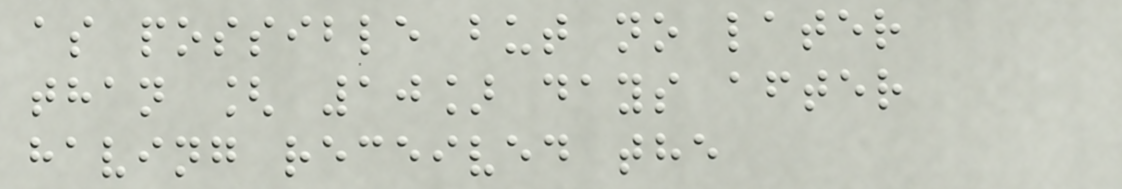as possible but no later
than [ 10] days after
having received the
